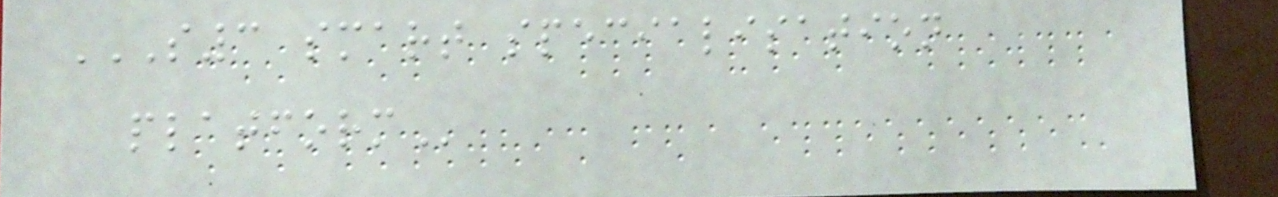S3 SMART SPECIALISATION
PLATFORM
